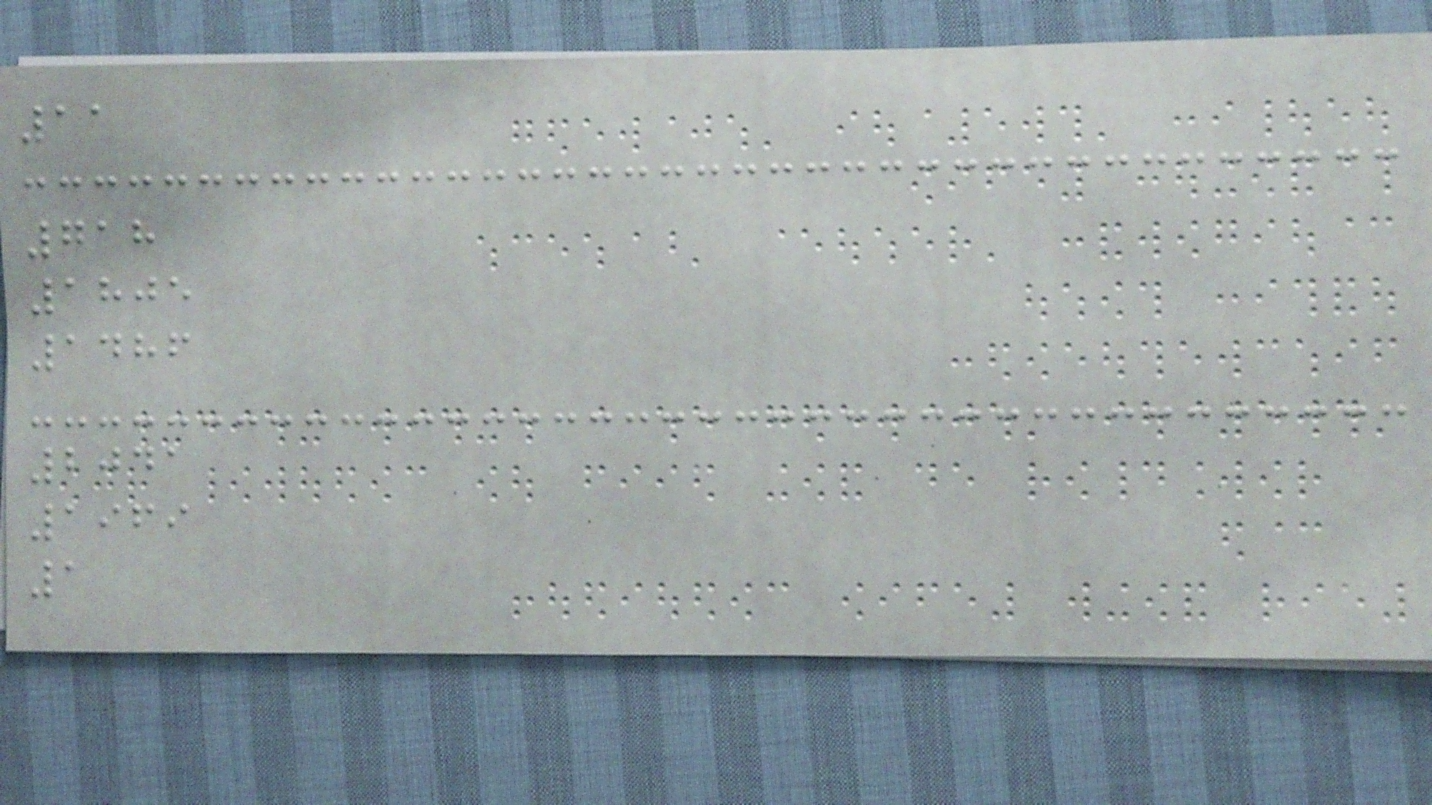11
718
1805
1486
2041
1969
1
